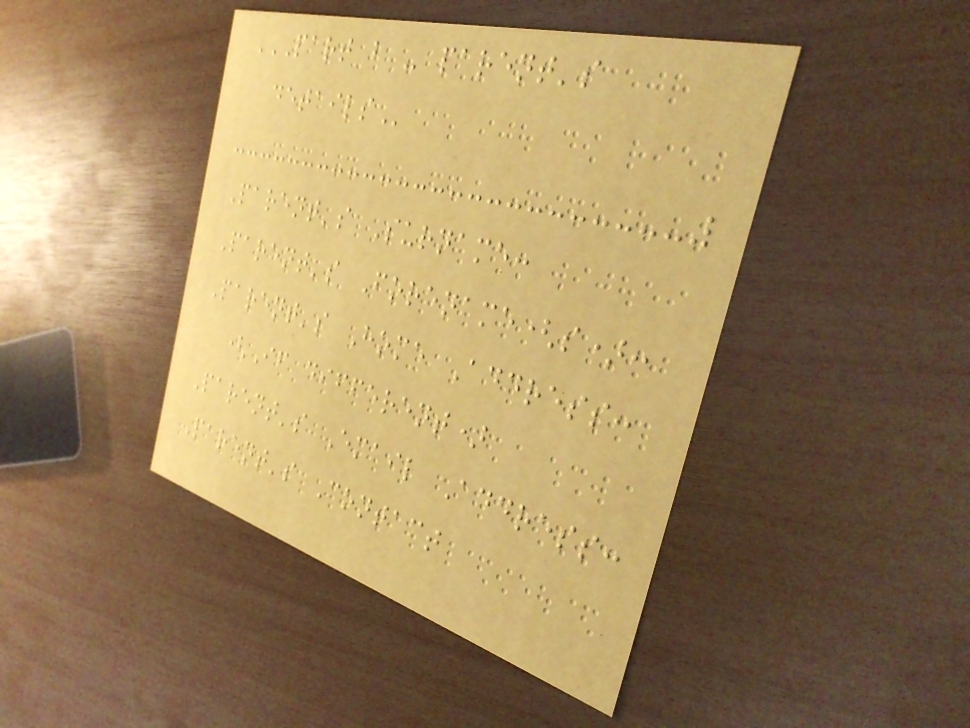PART B - PARENT'S
DETAILS
Parent's Surname:
Parent's Forename(s):
Parent's Home Address:
(If different)
Parent's Email Address:
Parent's Contact
